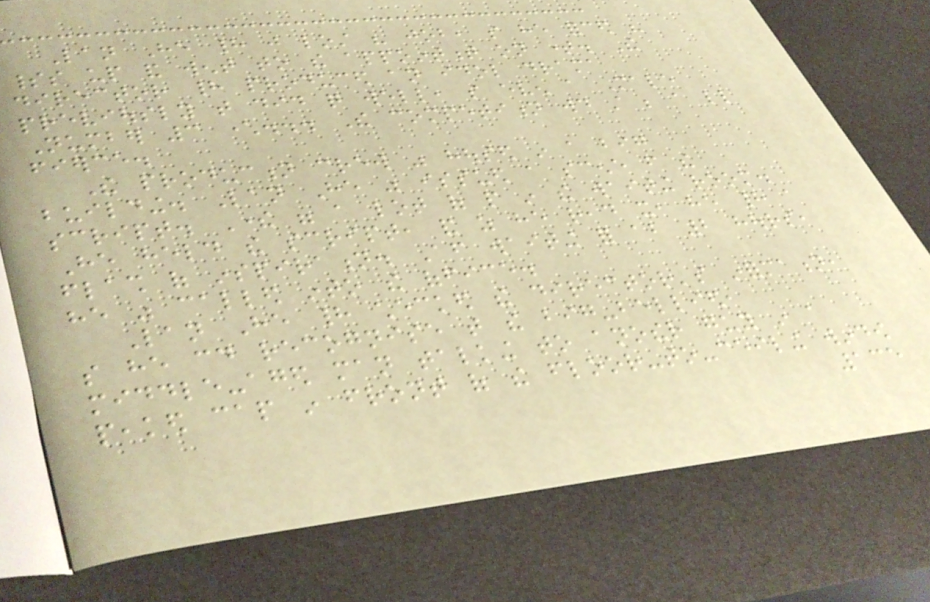Lan He had just lost his job, so he forced his
spirits up and went to the appointment on time. The
director had produced an idol drama
previously that did quite well, so even a Male
Number 3 character... The competition would still be a little
fierce.
The production crew was housed in a big
building. Lan He was issued a scene from the
script. There were a lot of people in the waiting room.
He held the script, and as he read it, he had a
flash of inspiration. After waiting for about 2 hours,
he was called into the office.
Lan He had checked the director's information,
so he could recognise that the big-bellied,
middle-aged man talking to another guy in a
peaked cap in front of the floor-to-ceiling window
135
